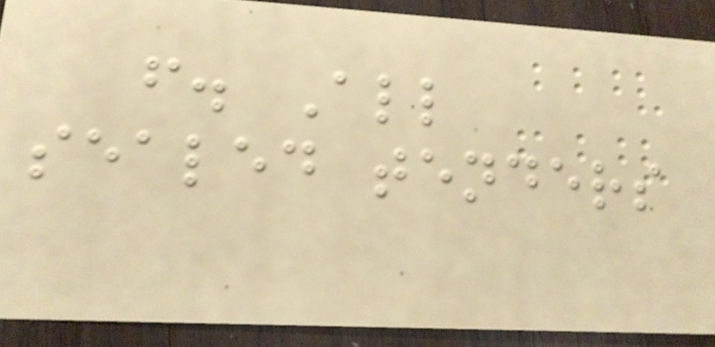f. All
sealed tenders
